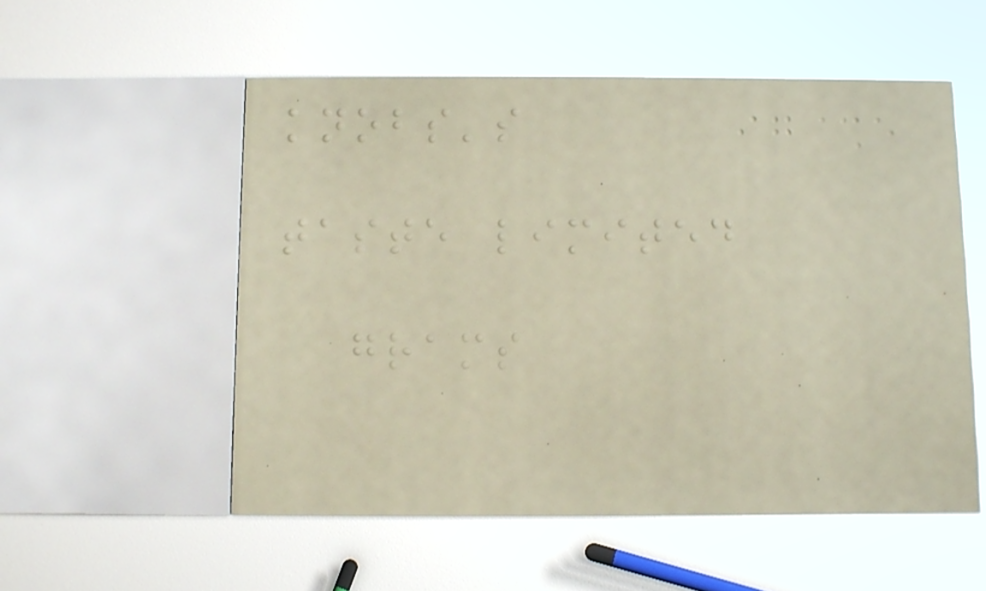knobs's
taste limited
grams
